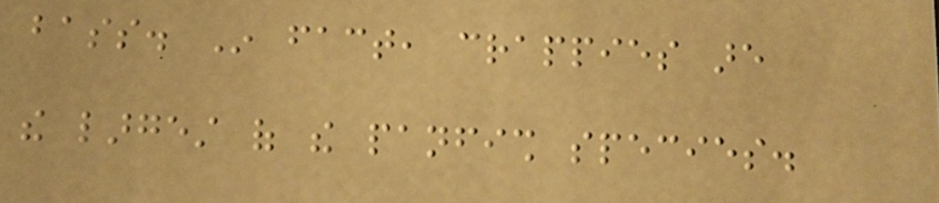bass. In fact, crappies are
the largest of the panfish species.
